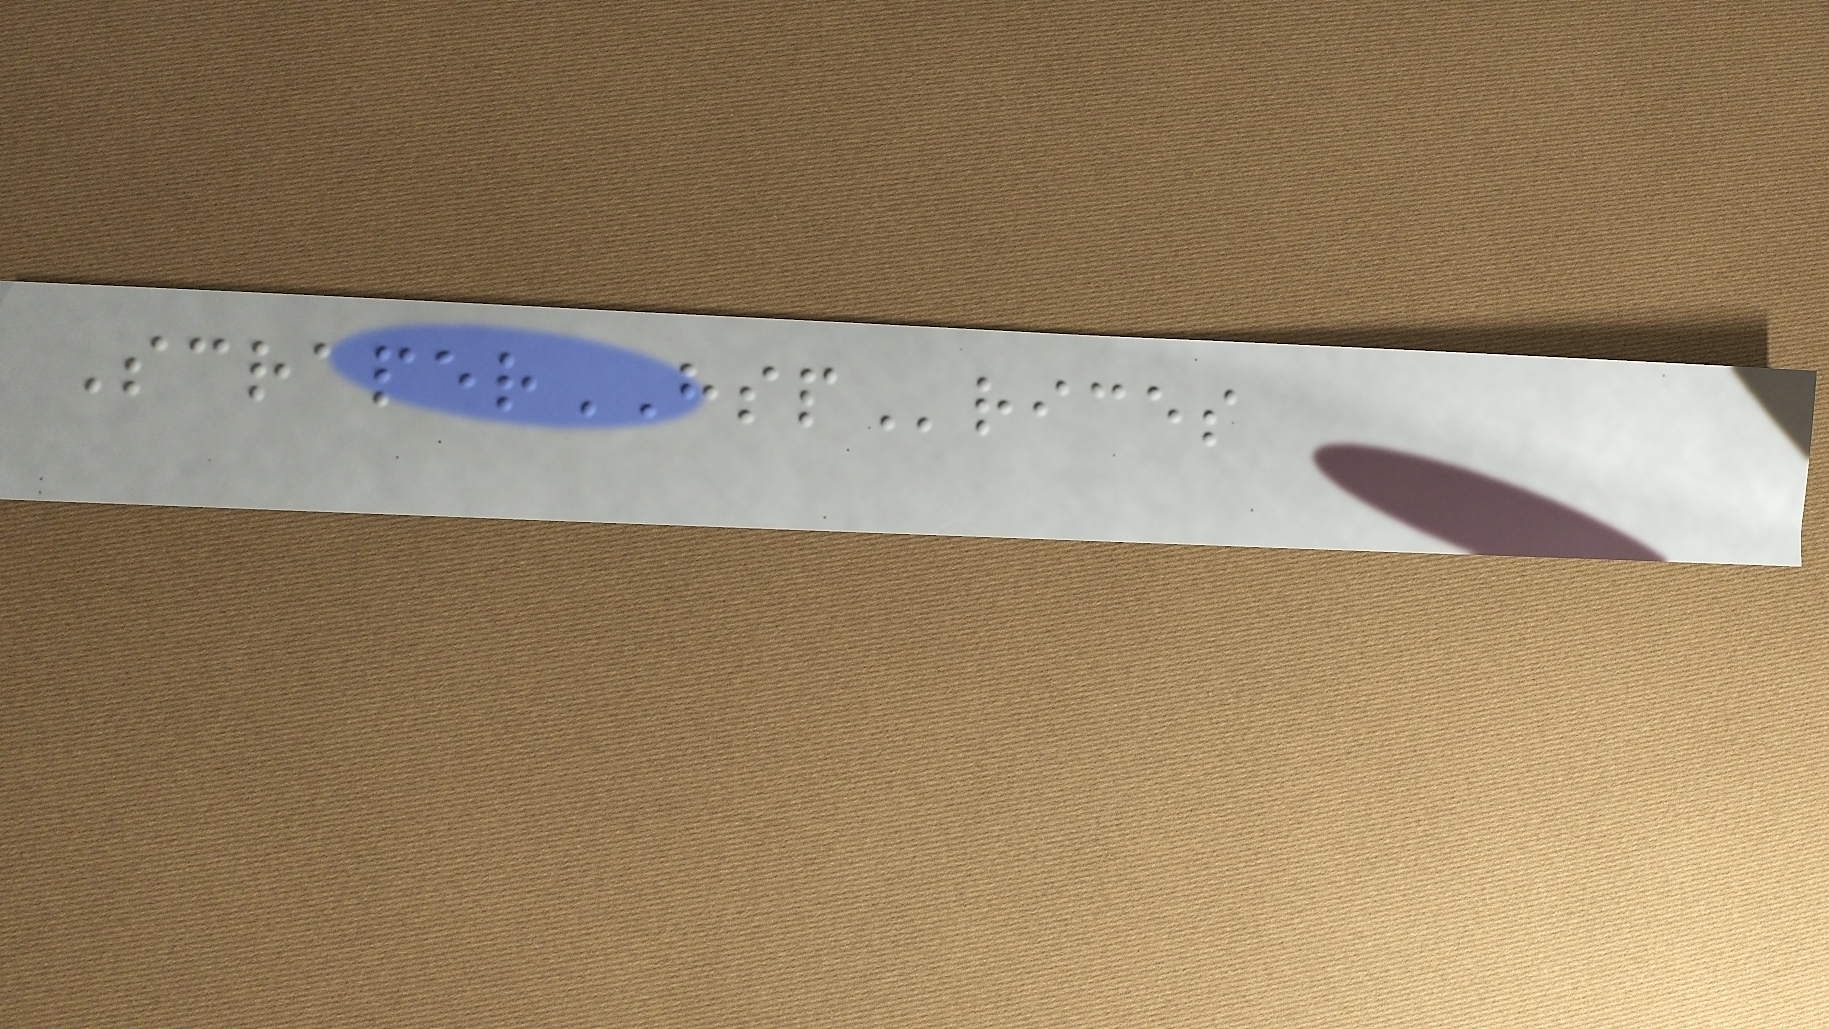ScraperHSPrices
